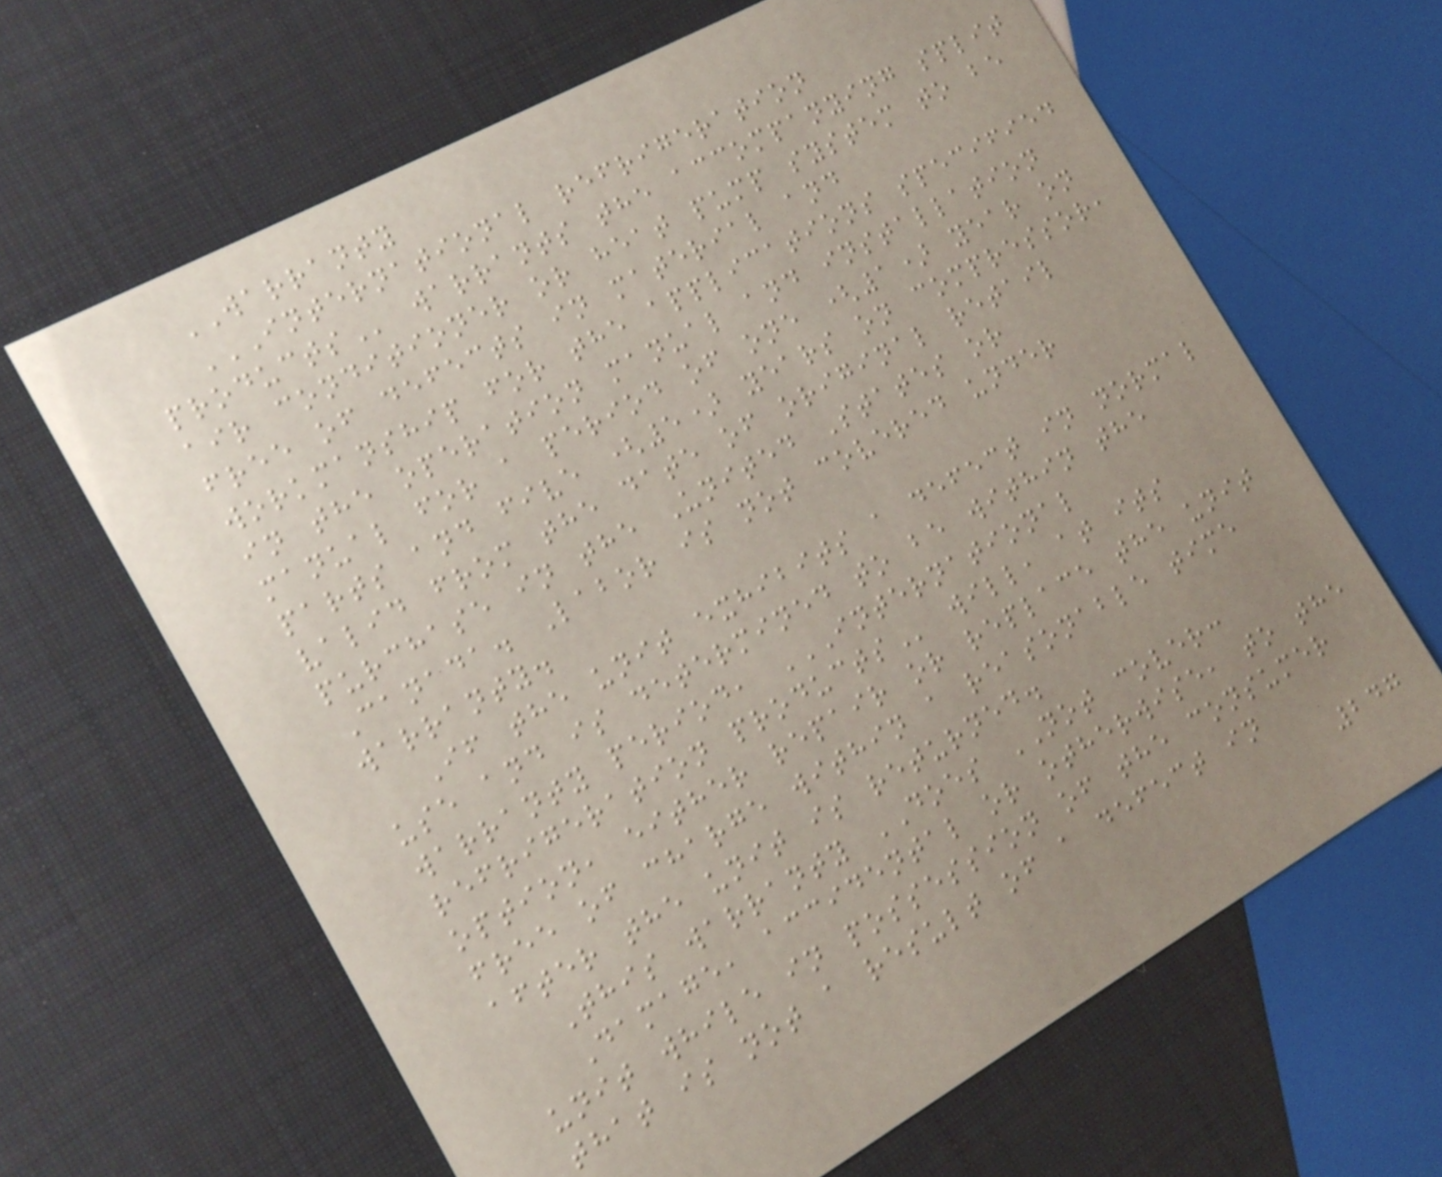WARRANTY
INTERNATIONAL REFRIGERATION
PRODUCTS warrants the accompanying split
air conditioner or heat pump system to be
free of defects in material and
workmanship for the applications specified
in the operation manual and installation
manual for a period of one (1) year on
parts and five (5) years on compressor,
valid from the date of original retail
purchase in the United States or
Canada. Labor is not covered under
warranty.
If the unit exhibits a defect in normal
use and is determined to be within the
warranty period, INTERNATIONAL
REFRIGERATION PRODUCTS will, at its
option, either repair or replace the unit
free of charge within a reasonable time
after the unit is returned.
This warranty DOES NOT cover:
Damage, accidental or otherwise, to the
unit while in possession of the consumer
that is not a result of a defect in
247
